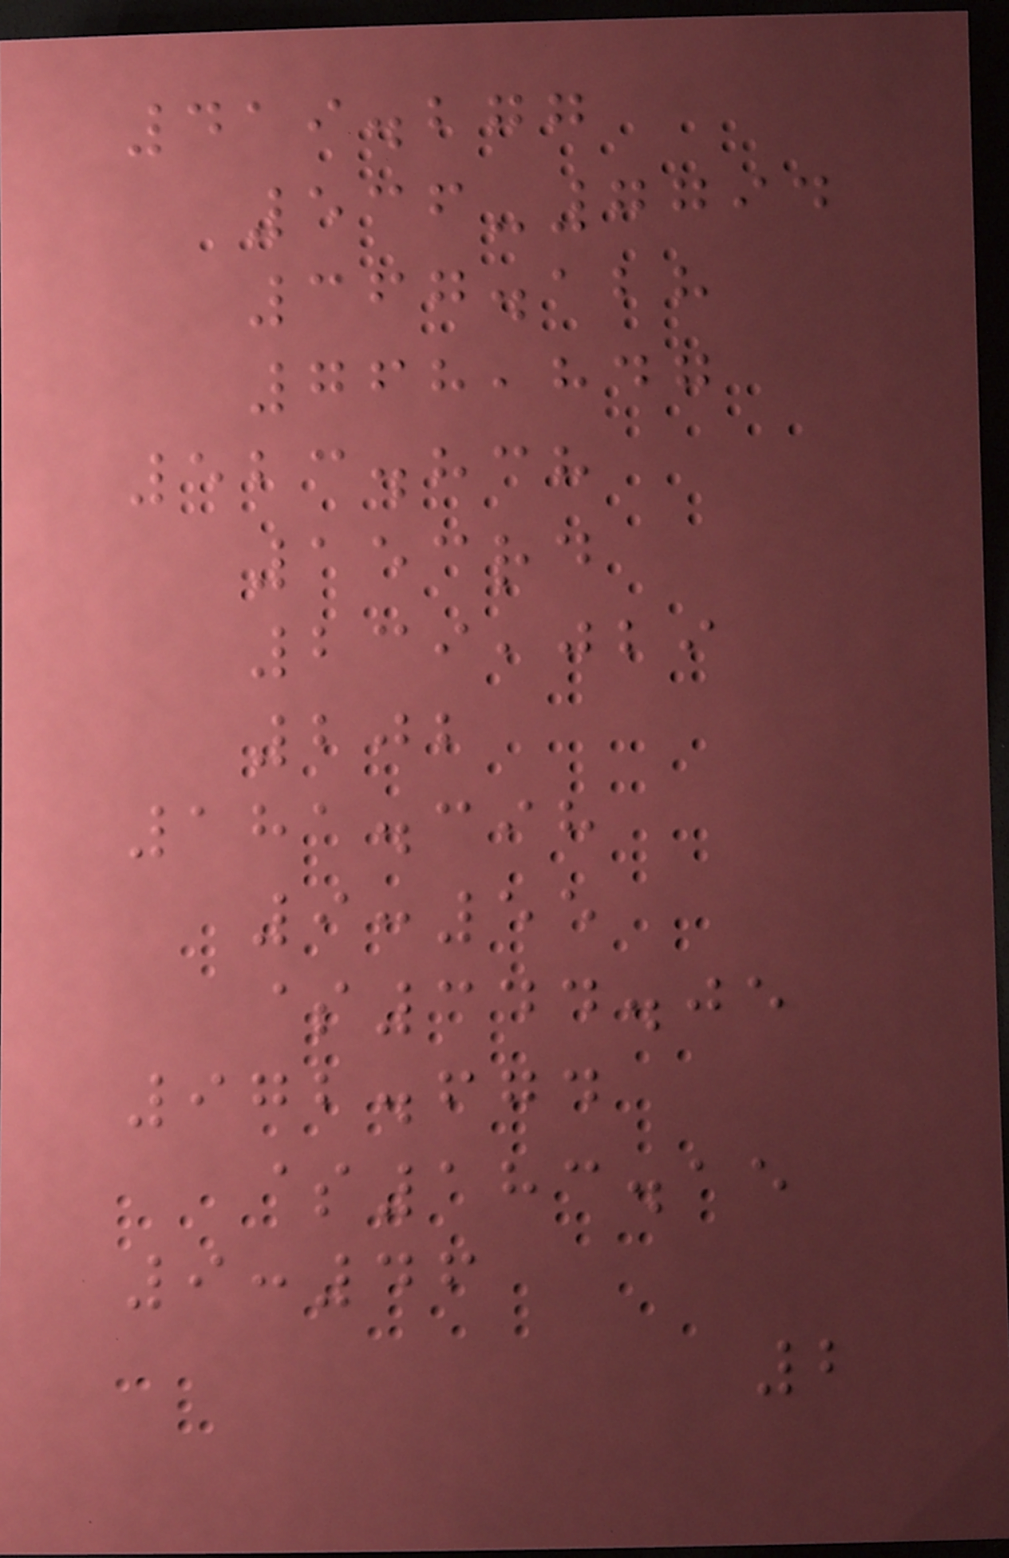419.277
536-7794
367.128
768,847
523.838
153rd
239,029
202
181.398
9:55
$344.05
972.674
$183.15
9:46
2
